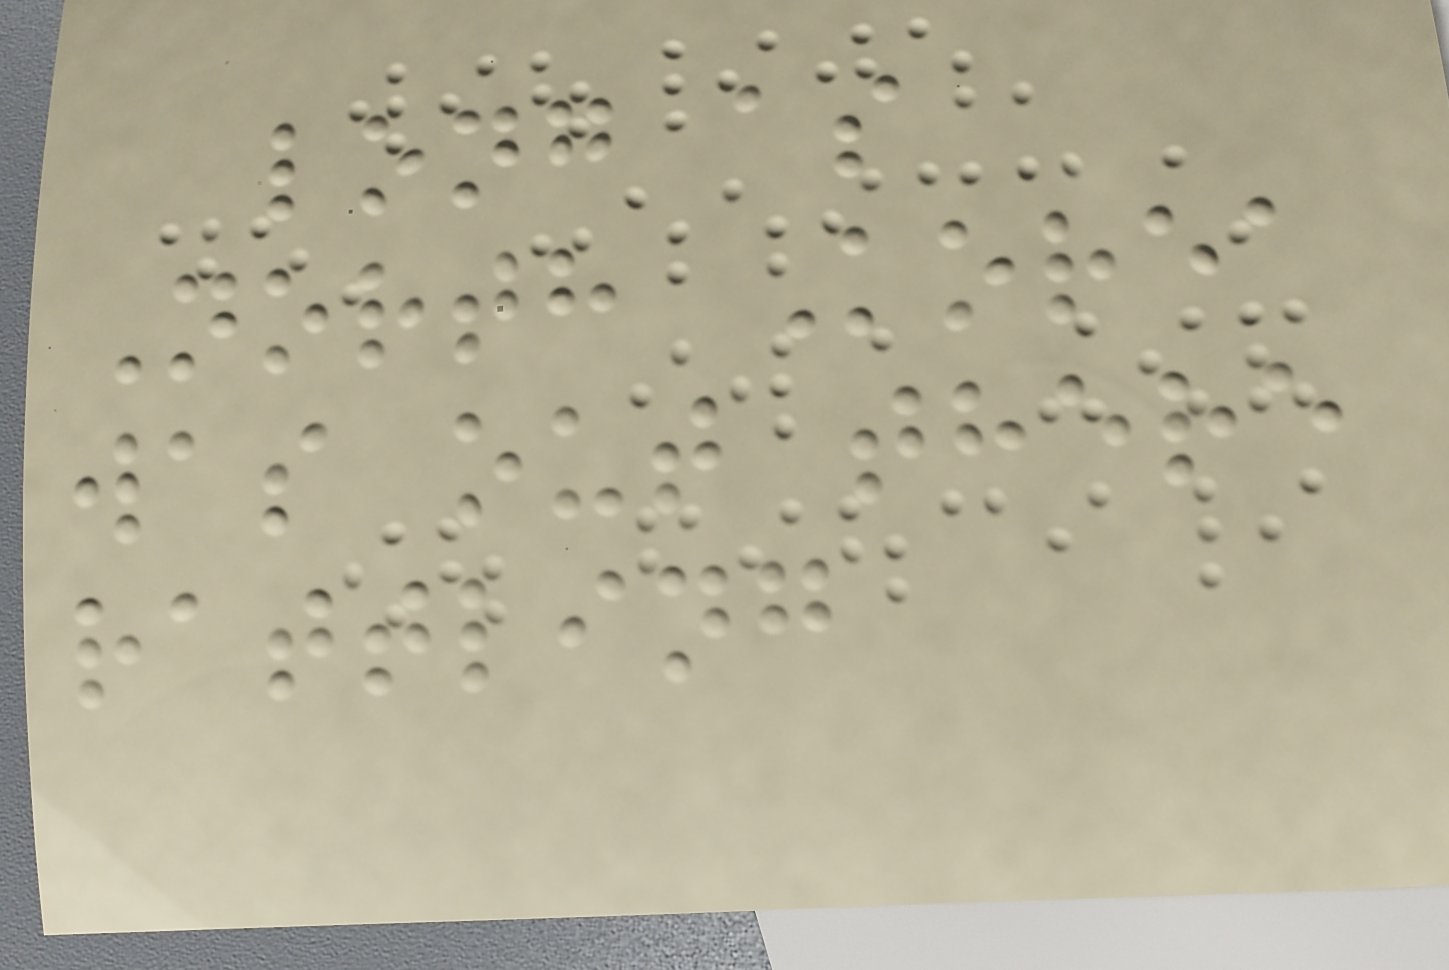long as
North Korea
was out there
rattling
